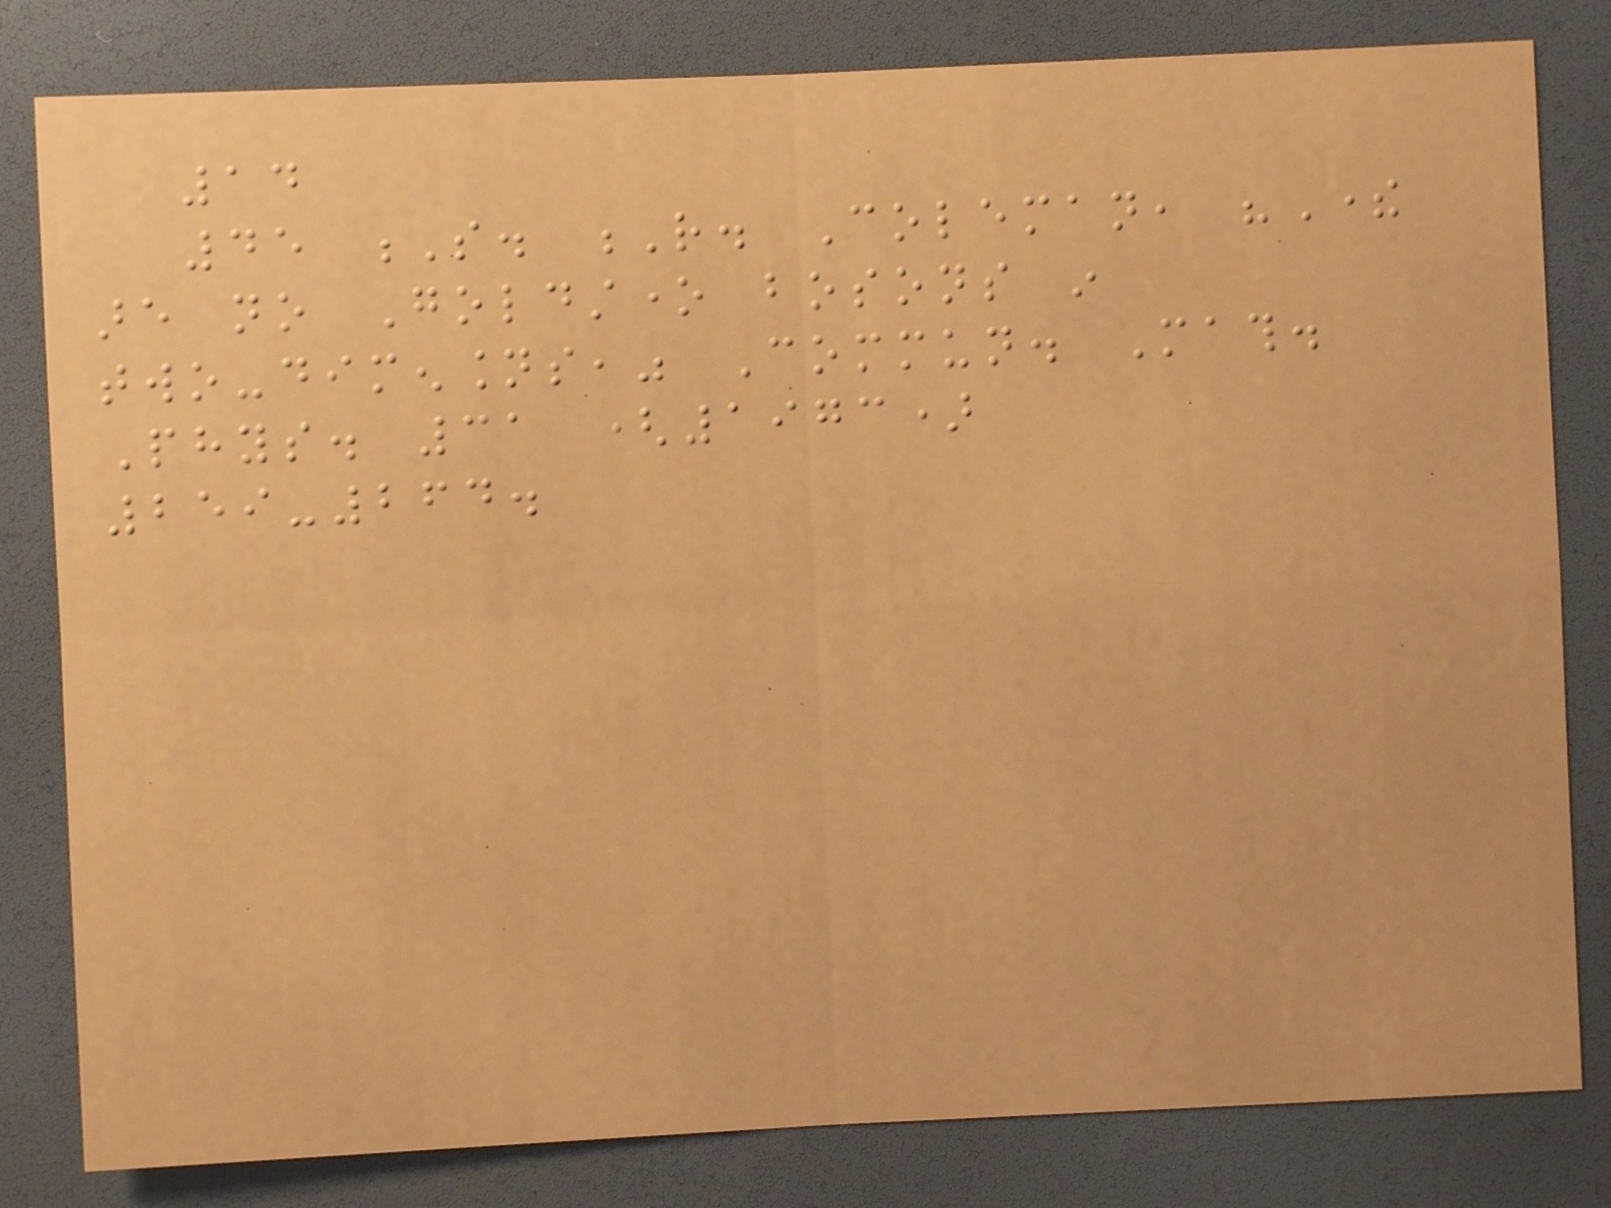14
45 S. R. Coleman, "There
are no Goldstone bosons in
two-dimensions," Commun. Math.
Phys. 31 (1973)
259-264.
